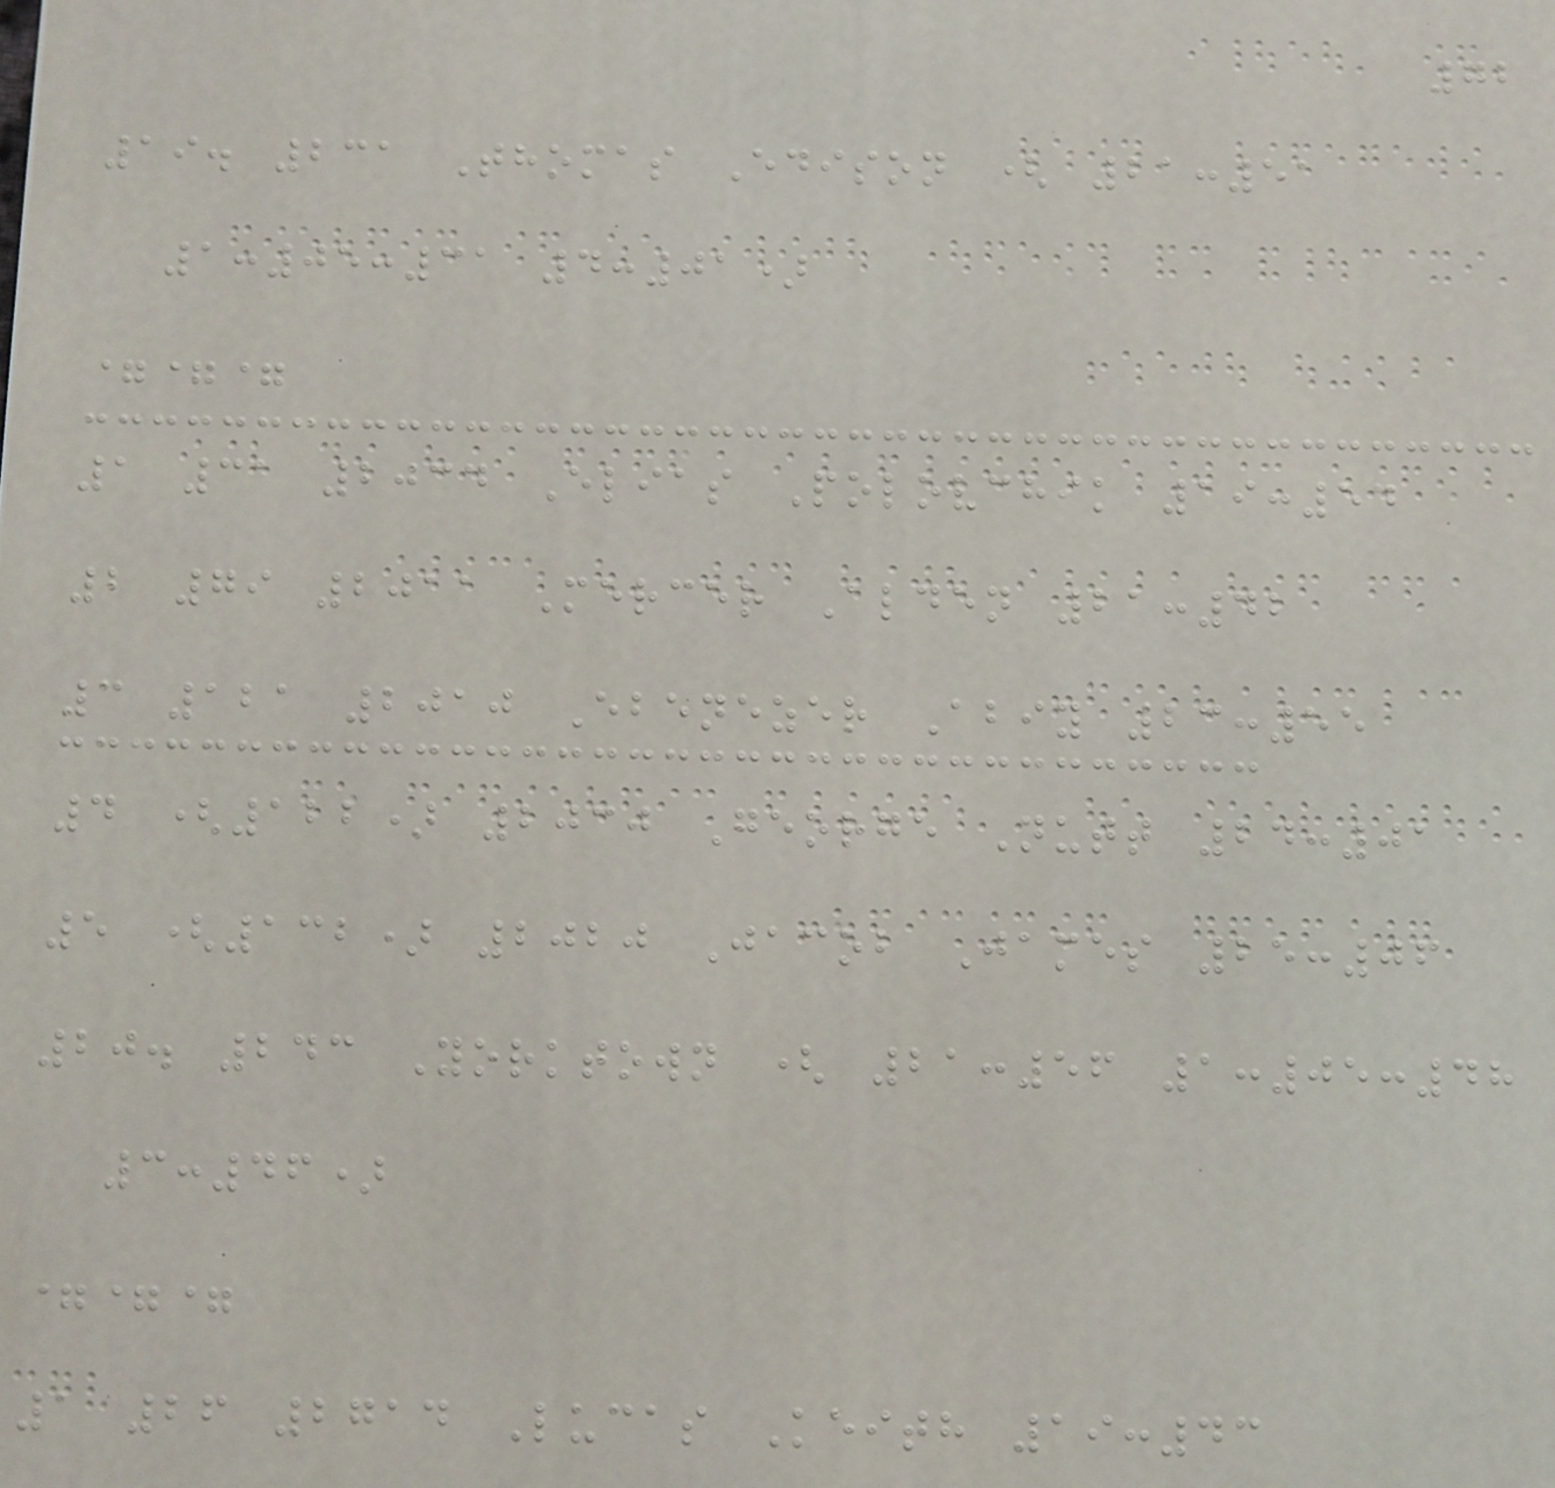72
19. 231 Thomas Edison ( 21:51
1:05:31 4:01)
===
1 31 2034 Elias Polovchik 19:54
2 79 2011 Mercer Alden 21:42
3 121 2010 Ebenezer Abiy 23:55
4 (122) 2030 George Nutt 24:01
5 (132) 2020 Jacob James 25:06
20. 243 Yorktown ( 21:56 1:05:48
3:46)
===
1 26 2714 Lucas Keith 19:43
